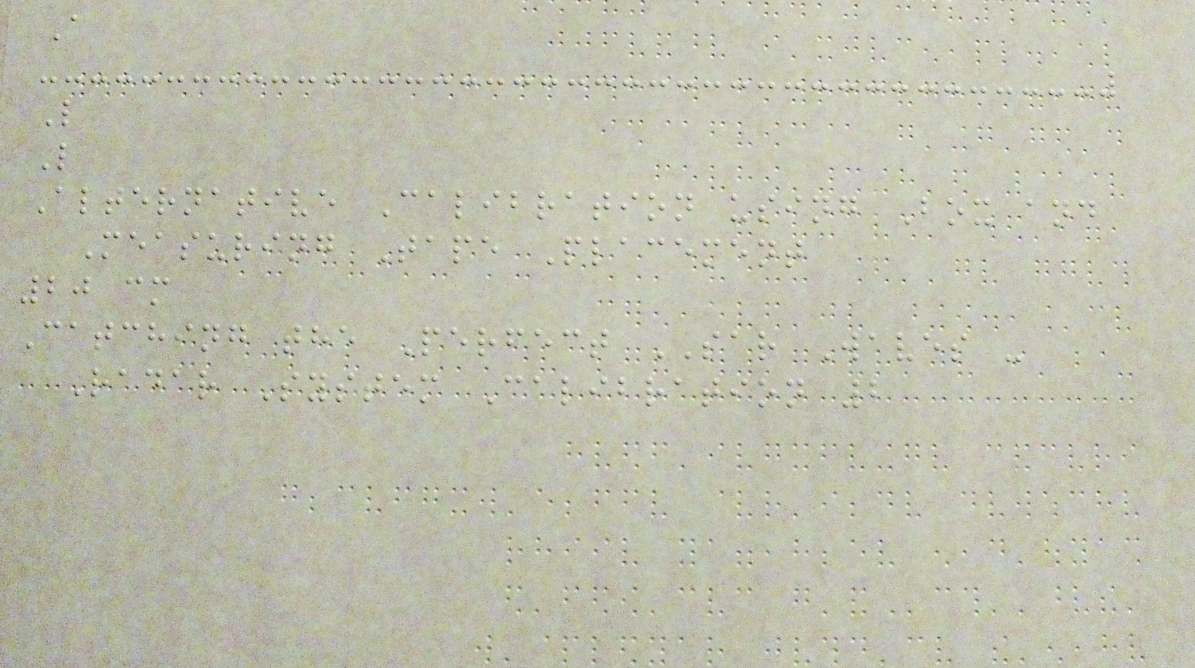A
L
L
Alternative Calibration using Box and
Measuring Tape Placement
20 cm
Catching the Perfect SAR Waves -
Radar System Calibration 2
